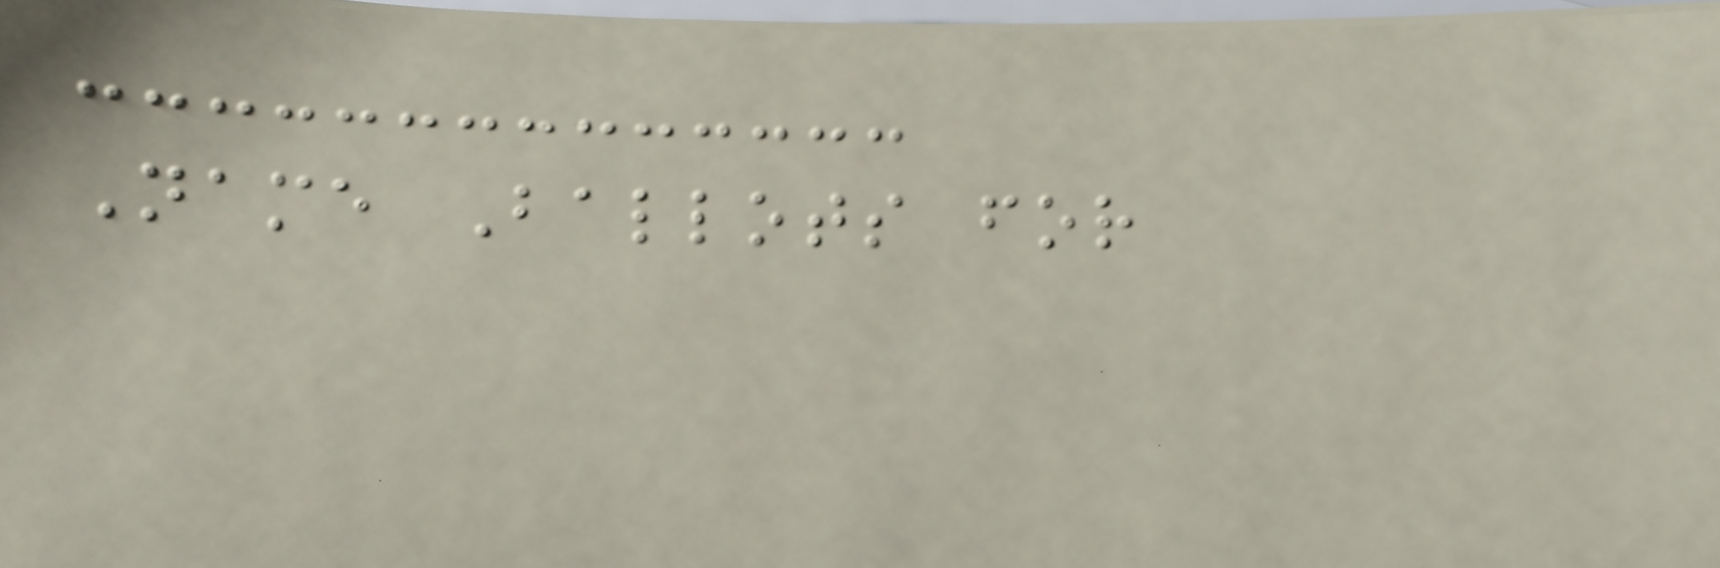Name Ballots for
